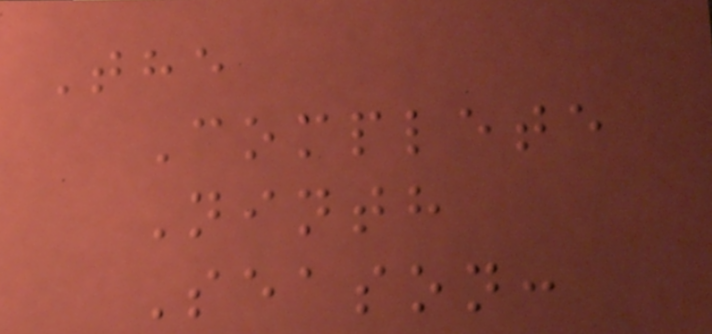The
Complete
Ninth
Season:
